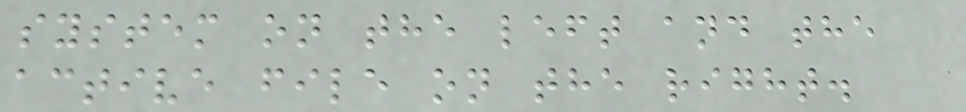system on the left and the
active file on the right.
